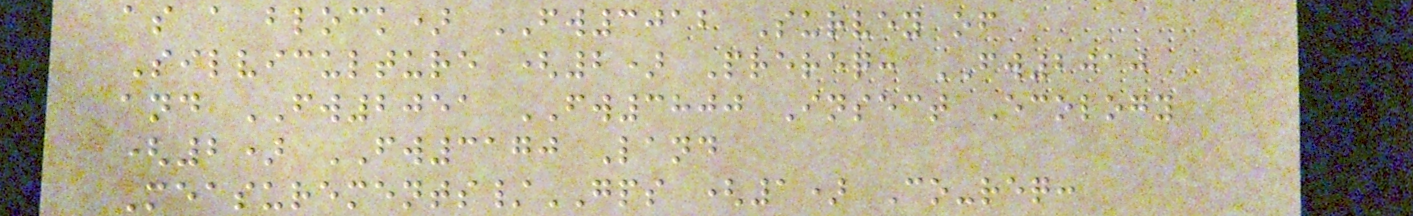as a block) FW3012 Survey of
Silviculture (2) Prereq: FW2010
and FW2051 FW3800 Insect Ecology
(2) FW3170 Land
Measurements/GPS (1) Co-req:
